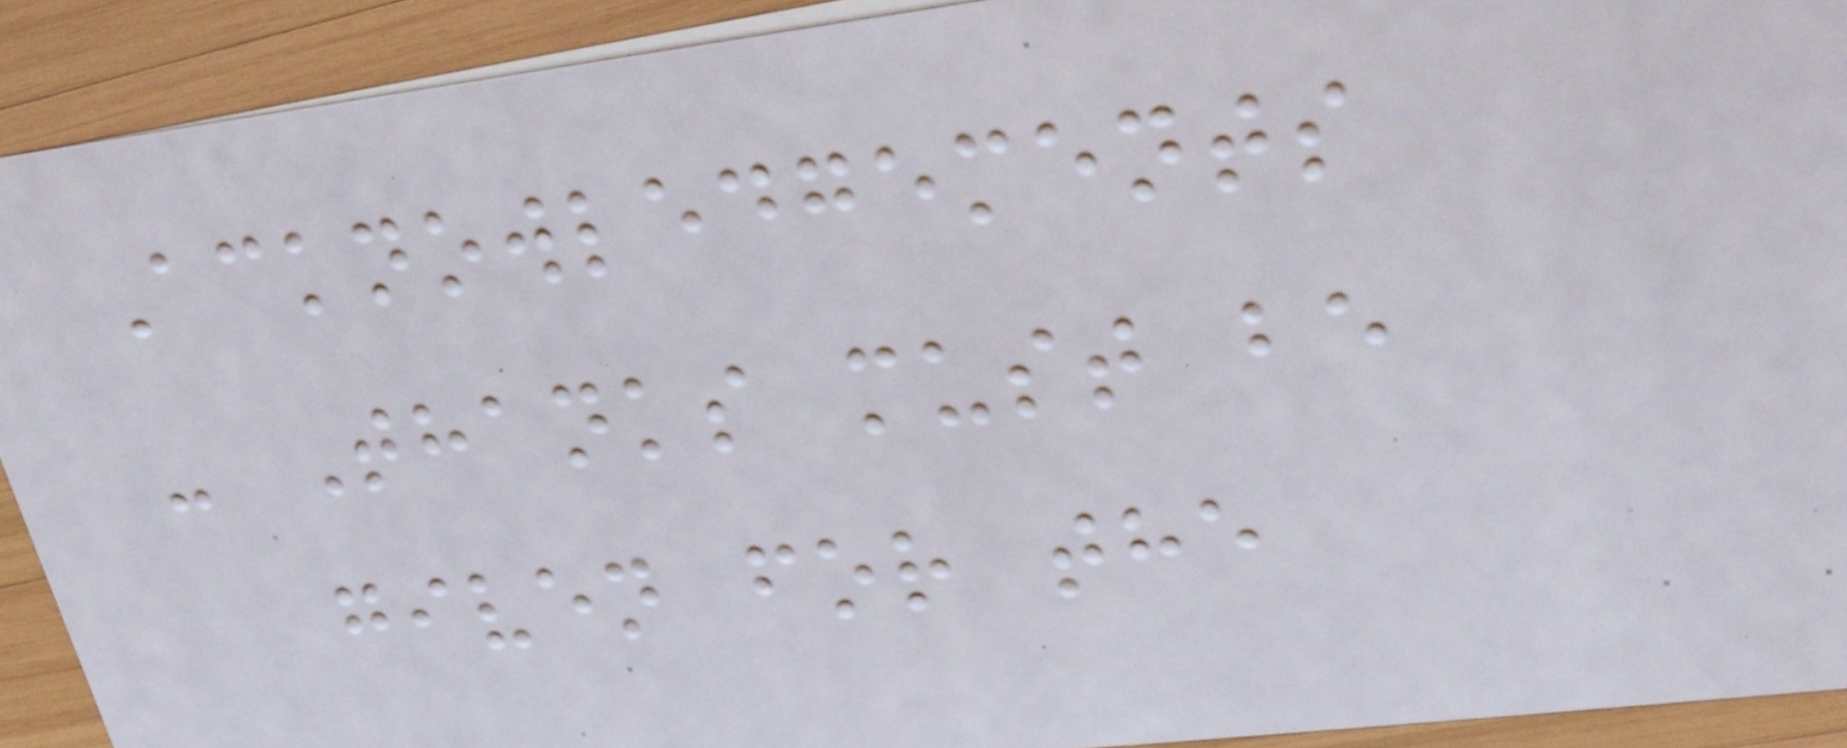Acknowledgements
- Thanks must be
given for the
